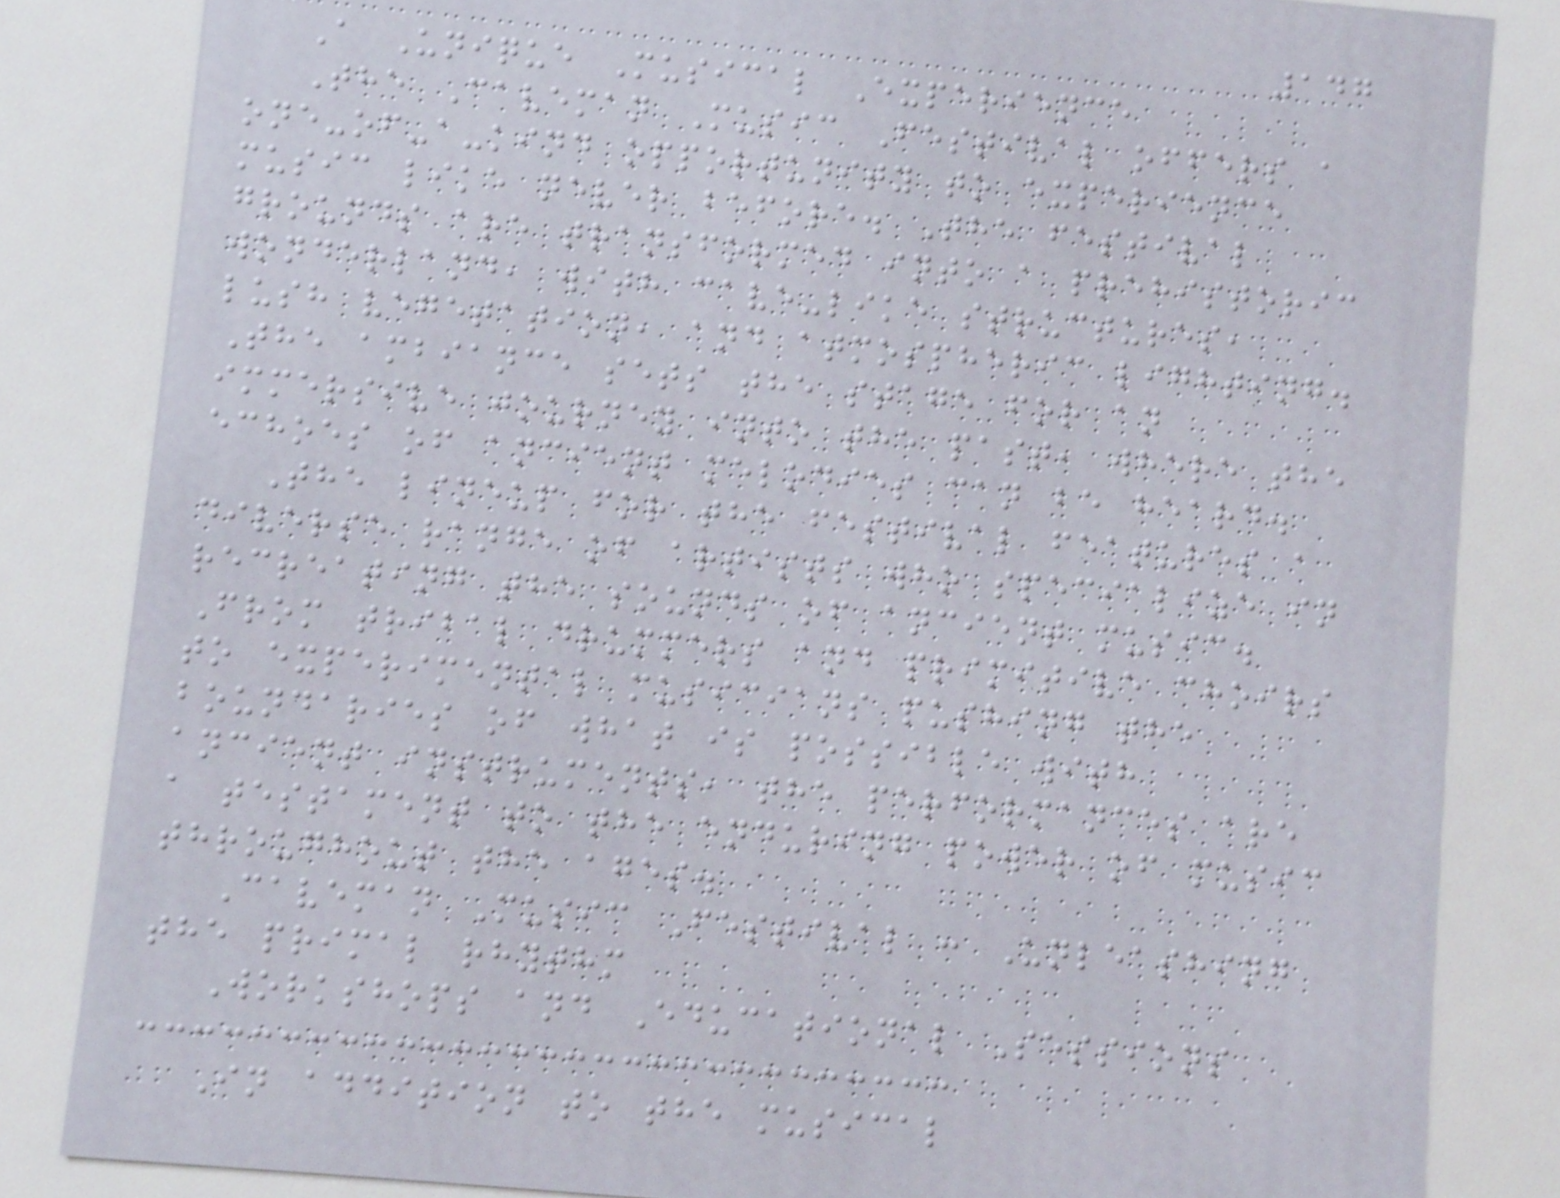147
A Unique Musical Experience
The Caveman Music Festival offers a
one-of-a-kind opportunity to experience
music like never before. The festival
grounds are transformed into a prehistoric
wonderland, with cave-like structures,
lush vegetation, and atmospheric lighting.
The ambiance sets the stage for an
immersive journey into the past, where the
echoes of ancient melodies can be heard.
The lineup for the festival features a
diverse range of artists who specialize in
recreating the sounds of ancient music.
From tribal drummers and primitive choirs
to experimental musicians pushing the
boundaries of what is possible with
ancient instruments, the performances are
a testament to the enduring power of music
throughout the ages.
Caveman Music Festival : Unleashing
the primal rhythm
Workshops and Educational Sessions
In addition to the musical
